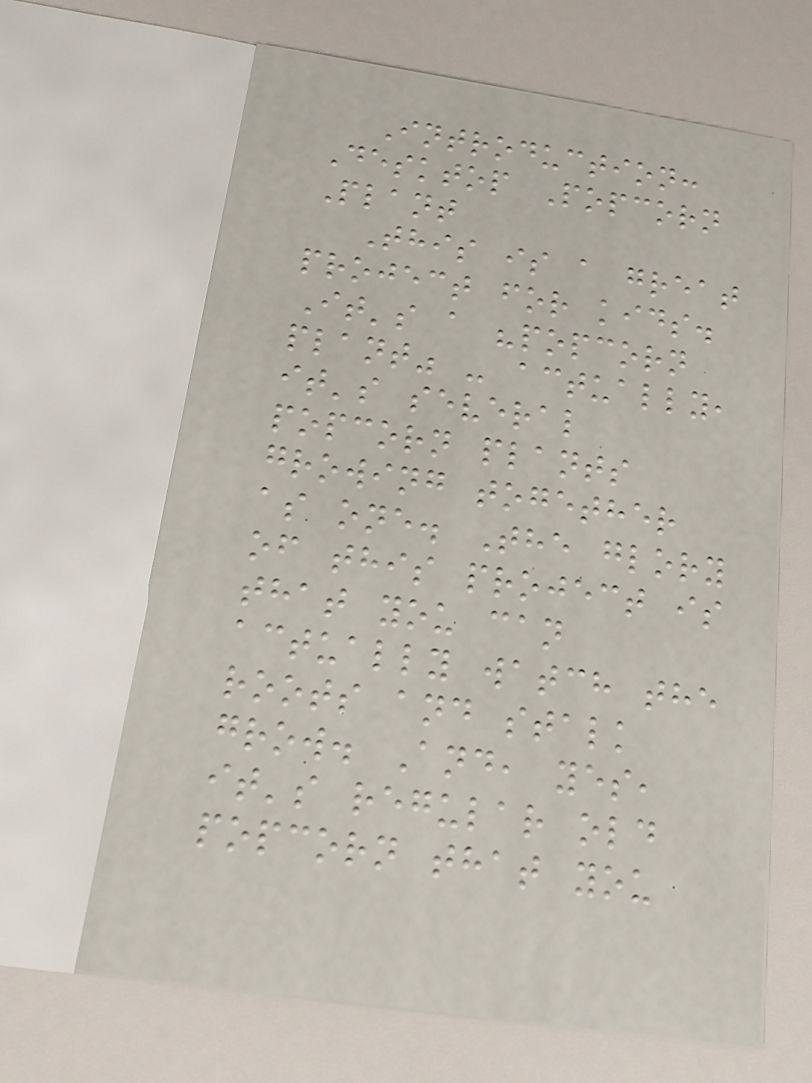Introduction:
Desktop Popcorn
Plant
This is a great
project for kids.
It's a "popcorn
plant" - actually,
it's several
popcorn plants
growing together
as one. The glory
of this project is
that you can
actually watch the
roots and stalk
grow. And, yes,
it's regular old
popcorn that you
